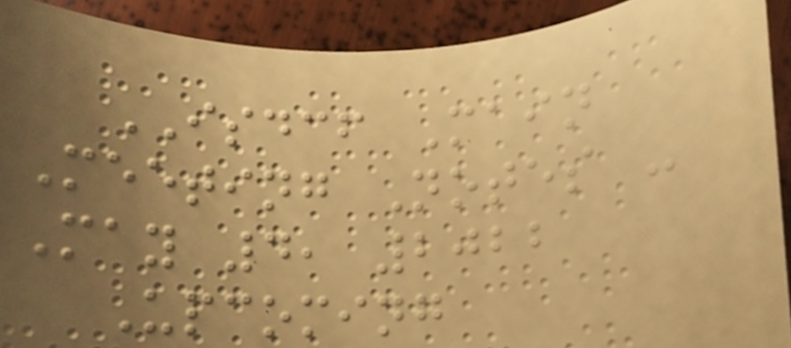ISDCF Main
Meeting Notes -
May 4, 2022
Upcoming
